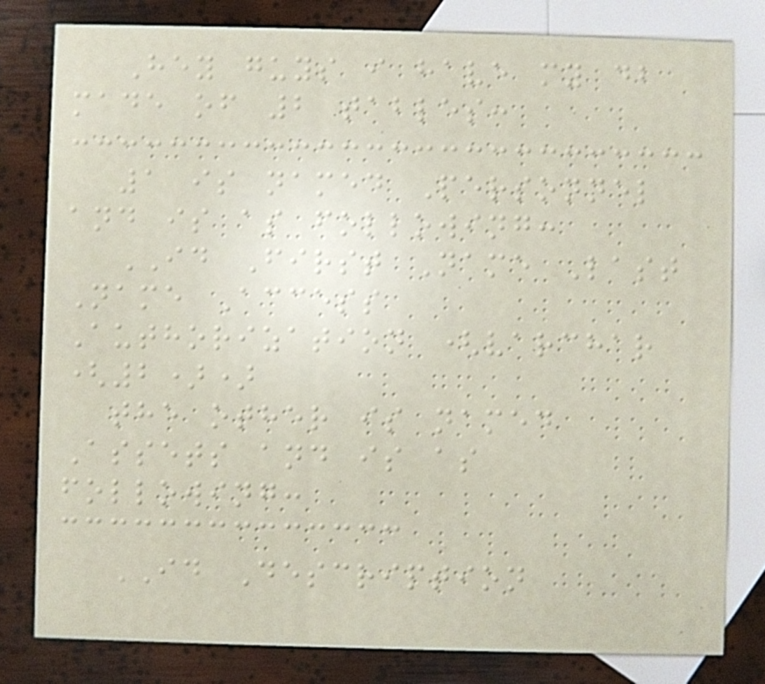Hey guys i have my db
made of 2 tables:
1 is named Personnel
and is as following:
ID First Name Last
Name Access
Authorization (varchar
(2))
the other is named
Assets and is as
following:
ID Description
